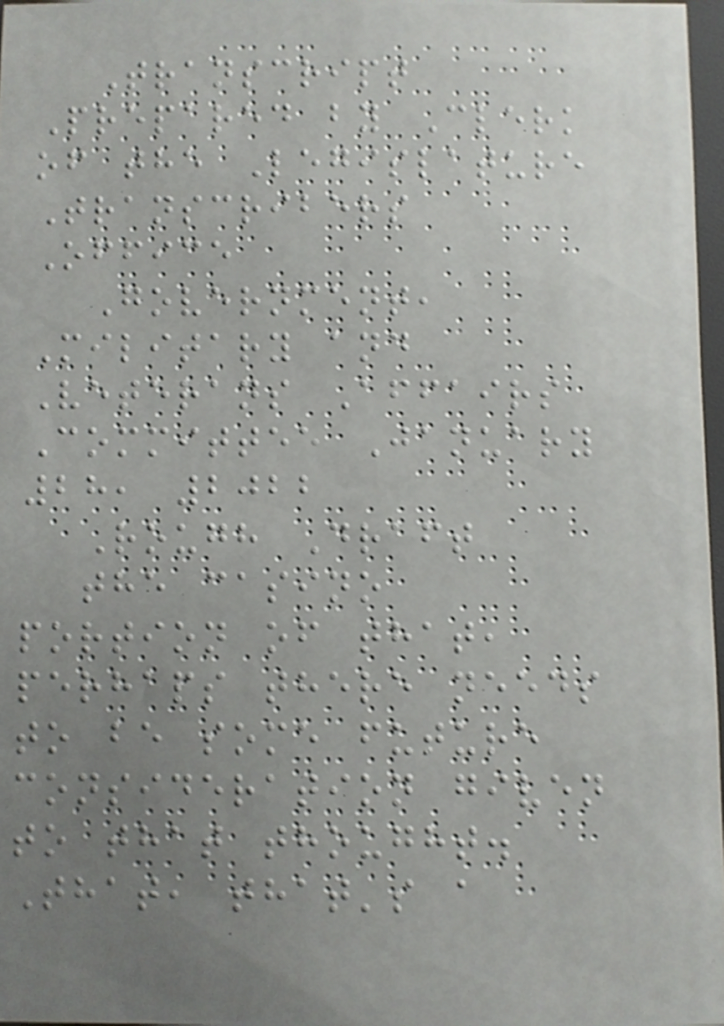Transcript
Prepared by Clerk
of the Legislature
Transcribers
Office
Government,
Military and
Veterans Affairs
Committee January
28, 2022
Rough Draft
the casino
portion of that,
perhaps there needs
to be some future
consideration given
to that thought.
That, that's a
